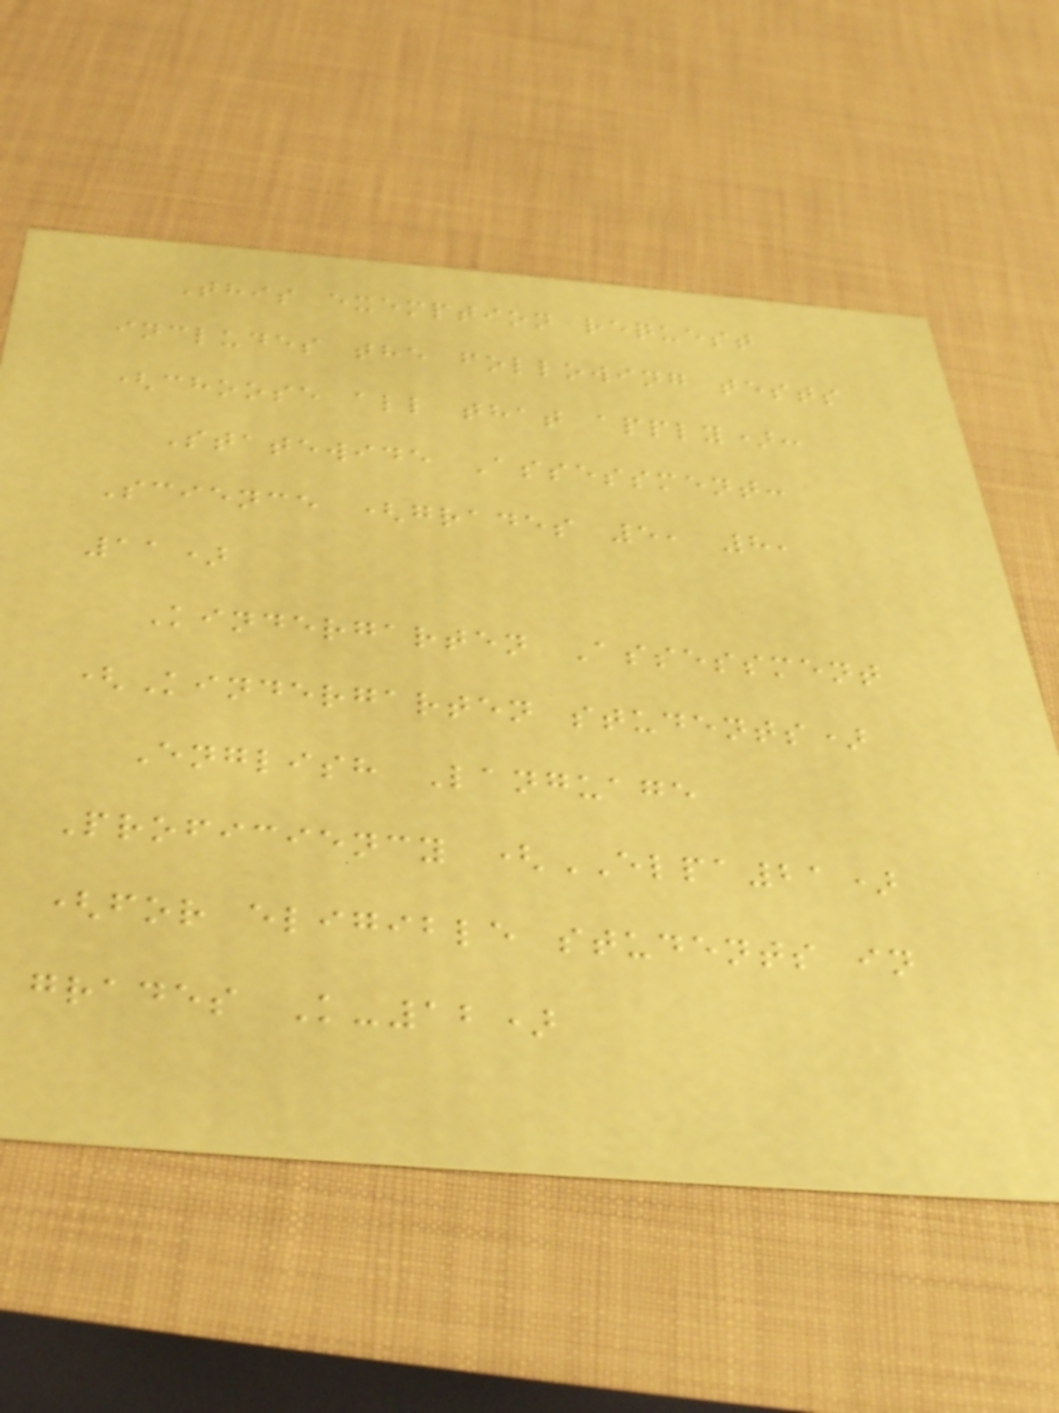This exemption request
includes the following tests
(choose all that apply):
Statewide Assessment:
Science (grades 5, 8,
11)
Kindergarten Assessment
(Kindergarten students)
English Language
Proficiency (ELPA21)
(for eligible students in
grades K-12)
